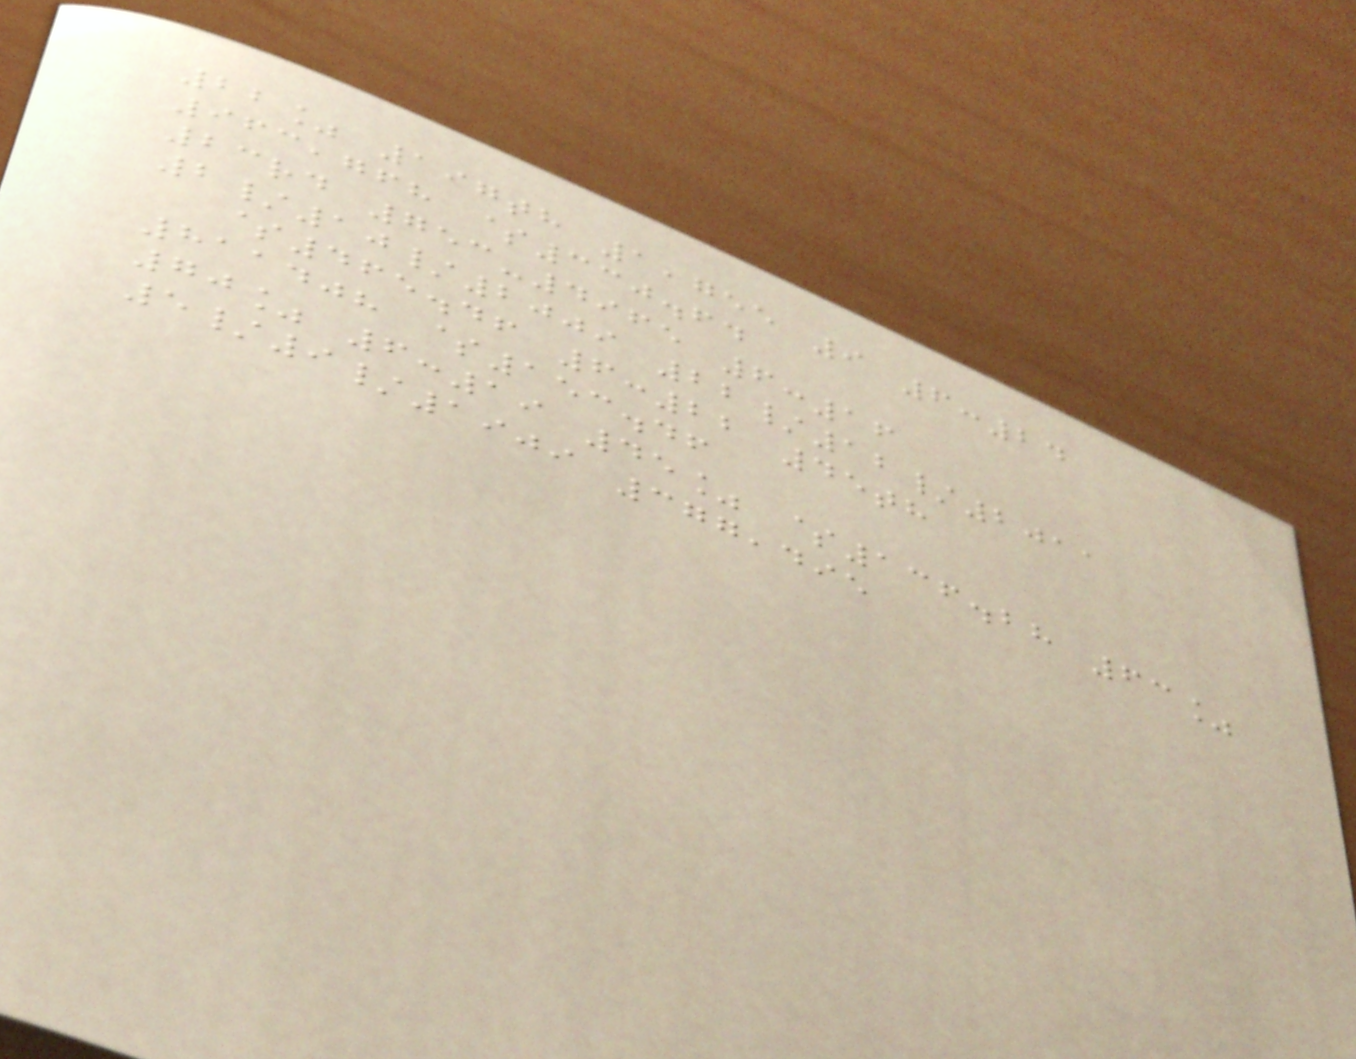22% 197th 1,755 9 6:24
963,768 $330.64
23rd 753-4965 6:16
2/10/2009 22/12/2011
$465.46 6:22 45th
811408 $153.46
70% 6:19 45% $136.28 63%
5/9/1909 377,495
